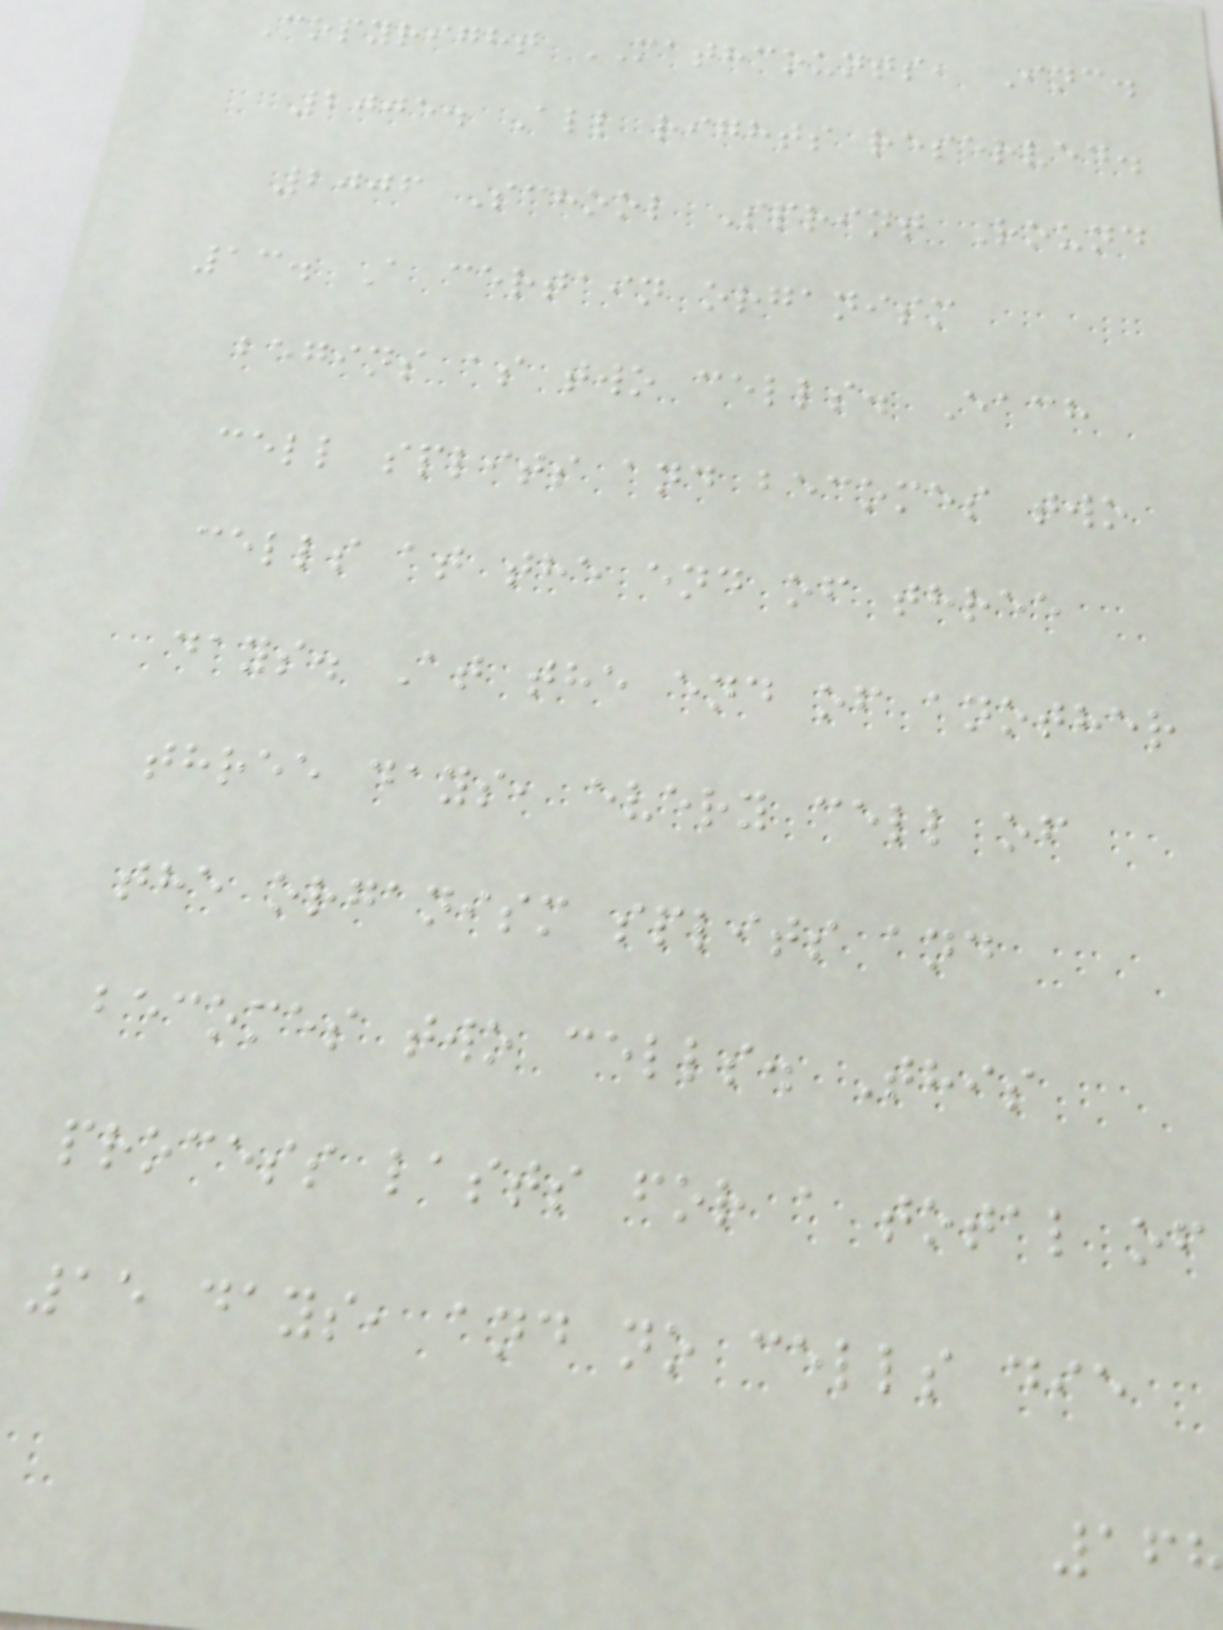Copyright MATHCOUNTS, Inc.
2005. All rights reserved.
2006 School Sprint Round
13. A certain organism
begins as two cells. Each
cell splits and becomes two
cells at the end of three
days. At the end of another
three days, every cell of
the organism splits and
becomes two cells. This
process lasts for a total of
15 days, and no cells die
